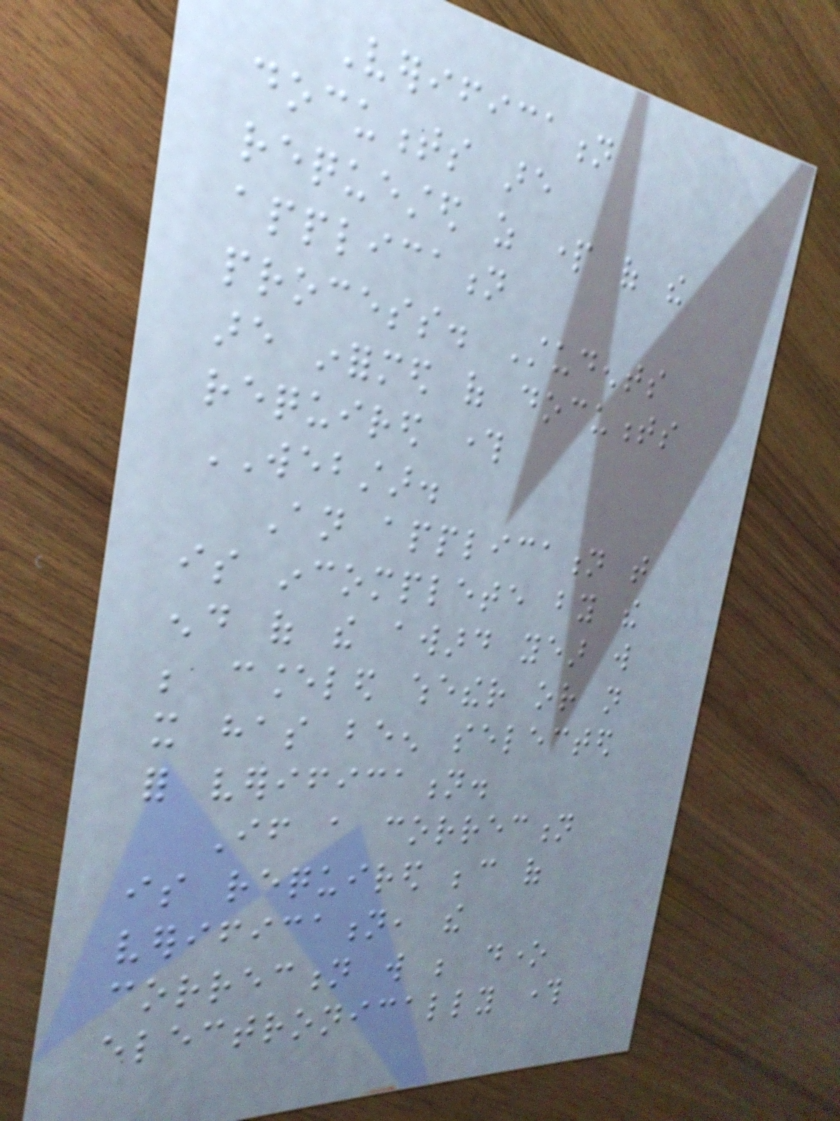Verification
documents are
requested as part of the
application
process. Students
are informed of documents
required through
WEBSTAR.
An application that
is incomplete by the
end of the award year will
be canceled whether or not
it has been selected
for verification.
If a correction
is required because of
verification, the
correction will be done
electronically through
